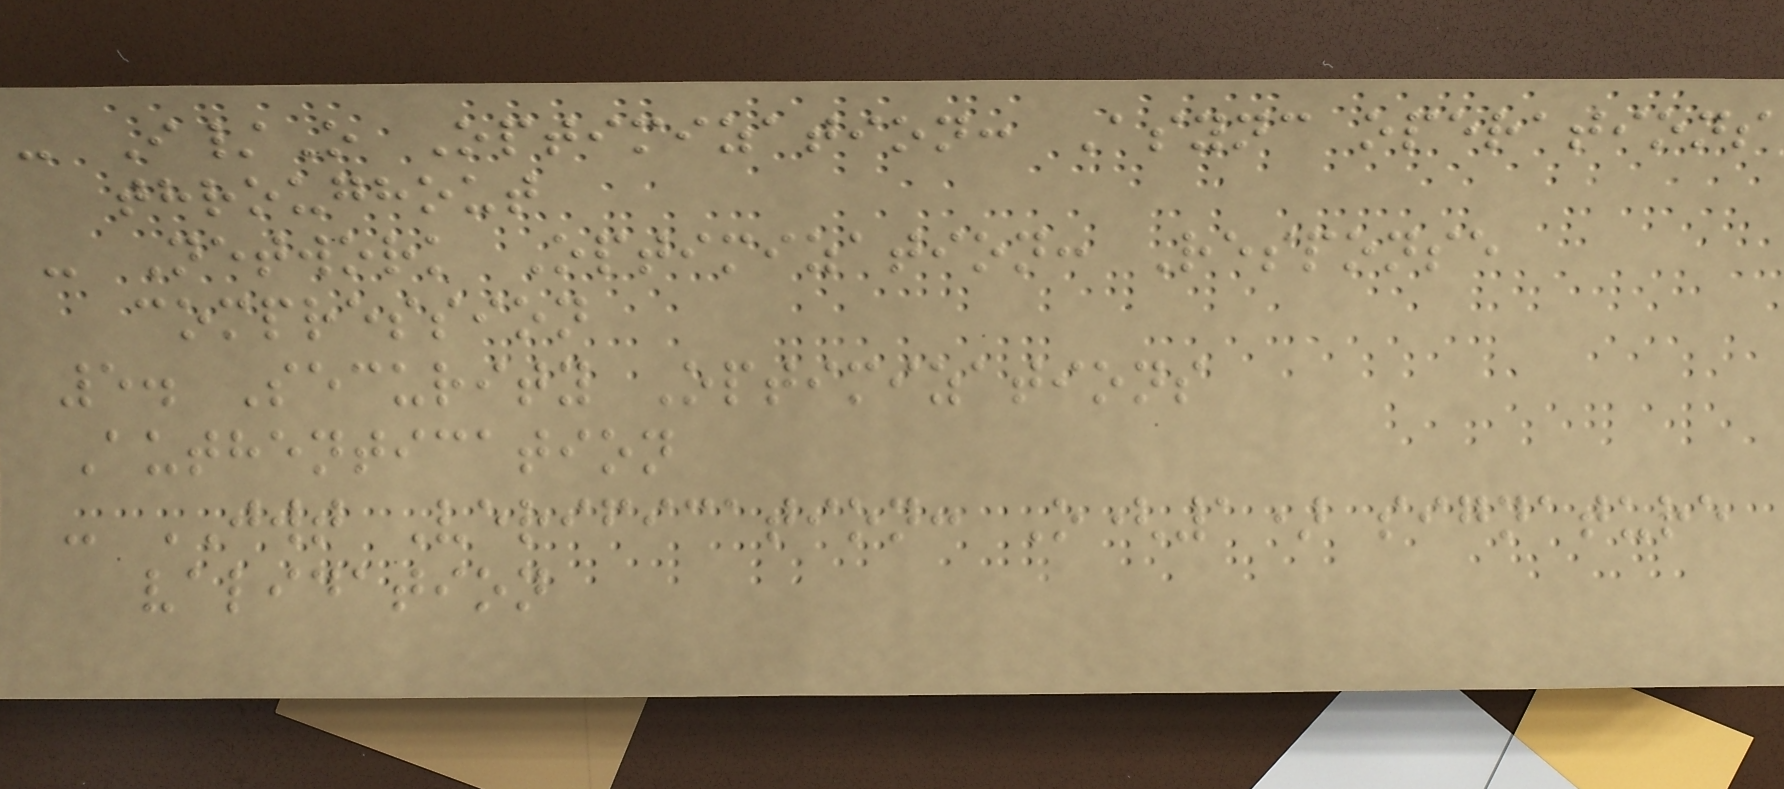- I/O Optimization: Async operations
throughout
- Network Optimization: Response
compression
5. Security Optimizations
Authentication
- JWT Verification: O(1) signature
validation
